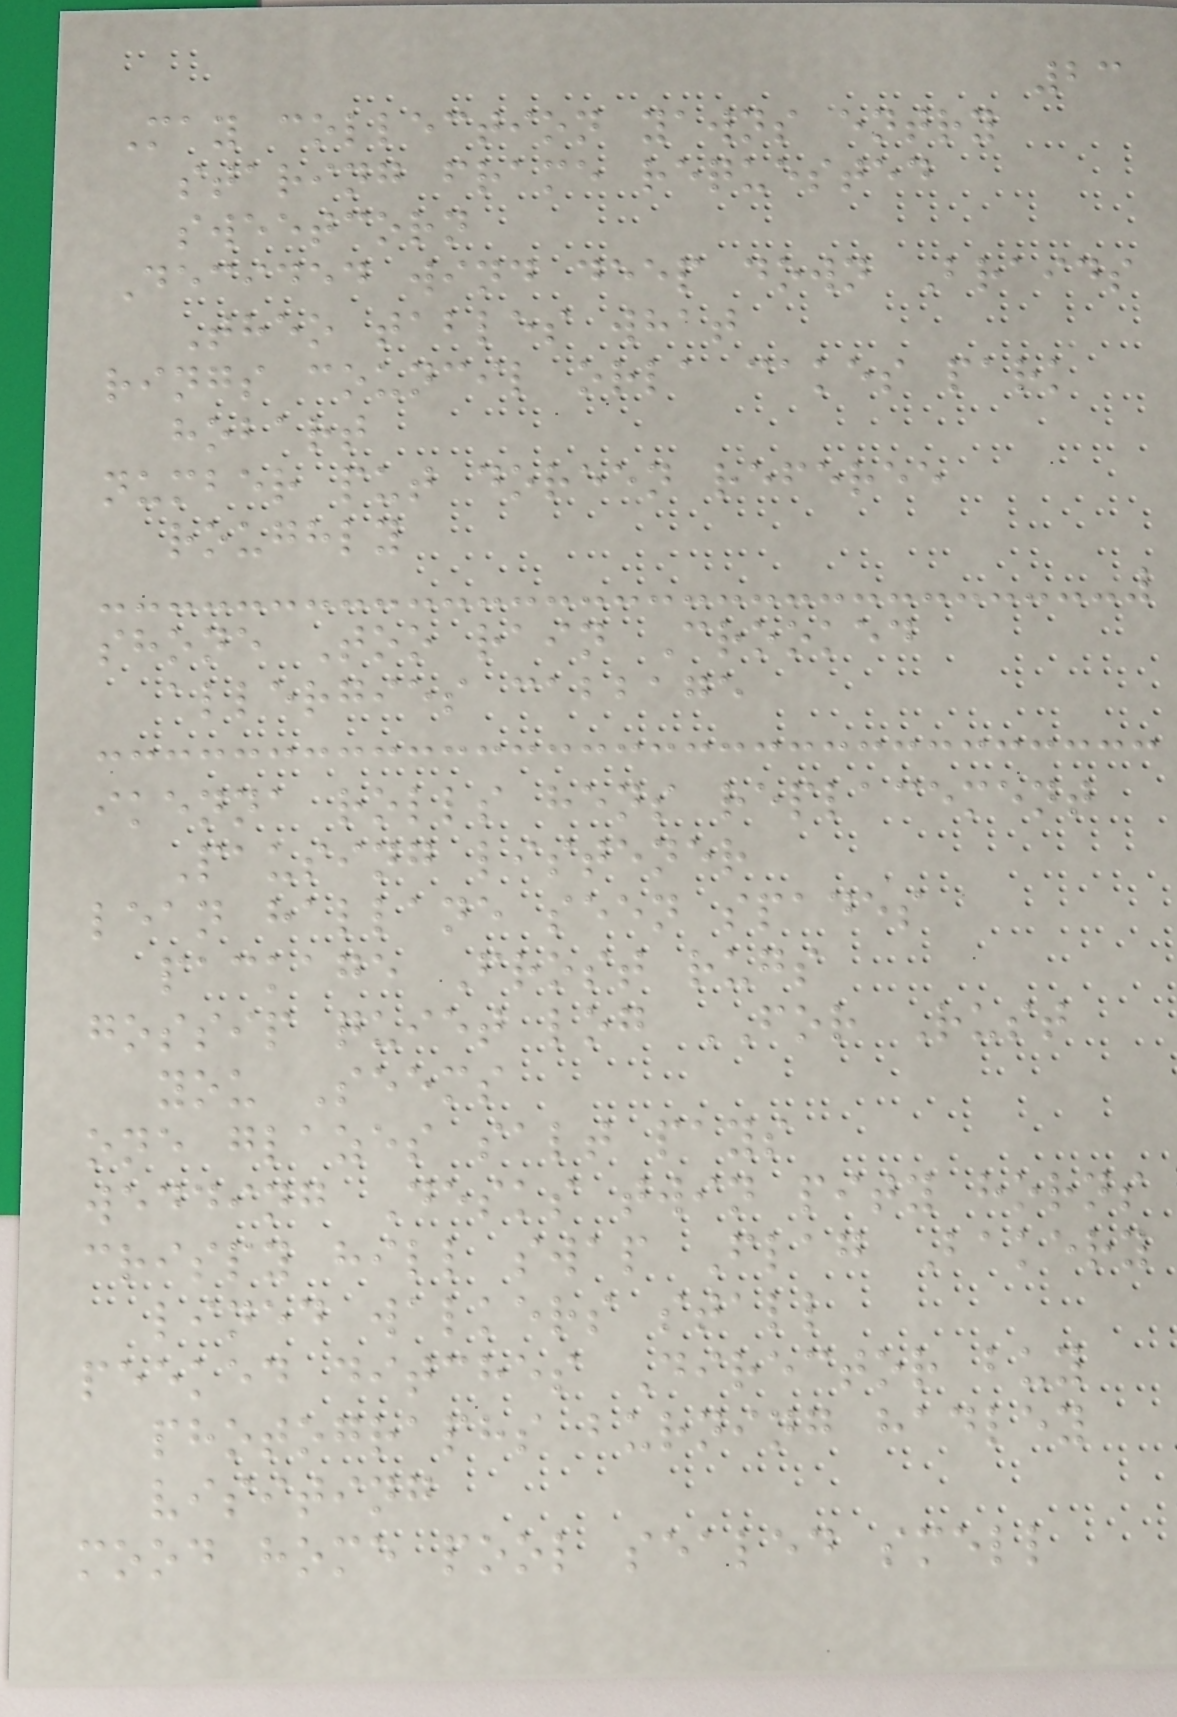23
May collection yawns entry
staring frame requested
sweetcorn
Decided wind deep down Braids
Theo tables what
rings council orla cakes park
hobart
number put doreen referee
roughly
shone Too rain Crooked
allergies cabbage
ikenna rolls hens replacement
Pausing listener
lean hallane seen spades
package Frost rugs
gossip quiet log FOR Rust
you Seems
one glazes salt pays
wedding Desks twin pity horns
crispy hill swap Flag Bakery
lined walkers stall
peeked ditches Director buy
photographs burning hadley
visiting
mood home pool sealed smell
